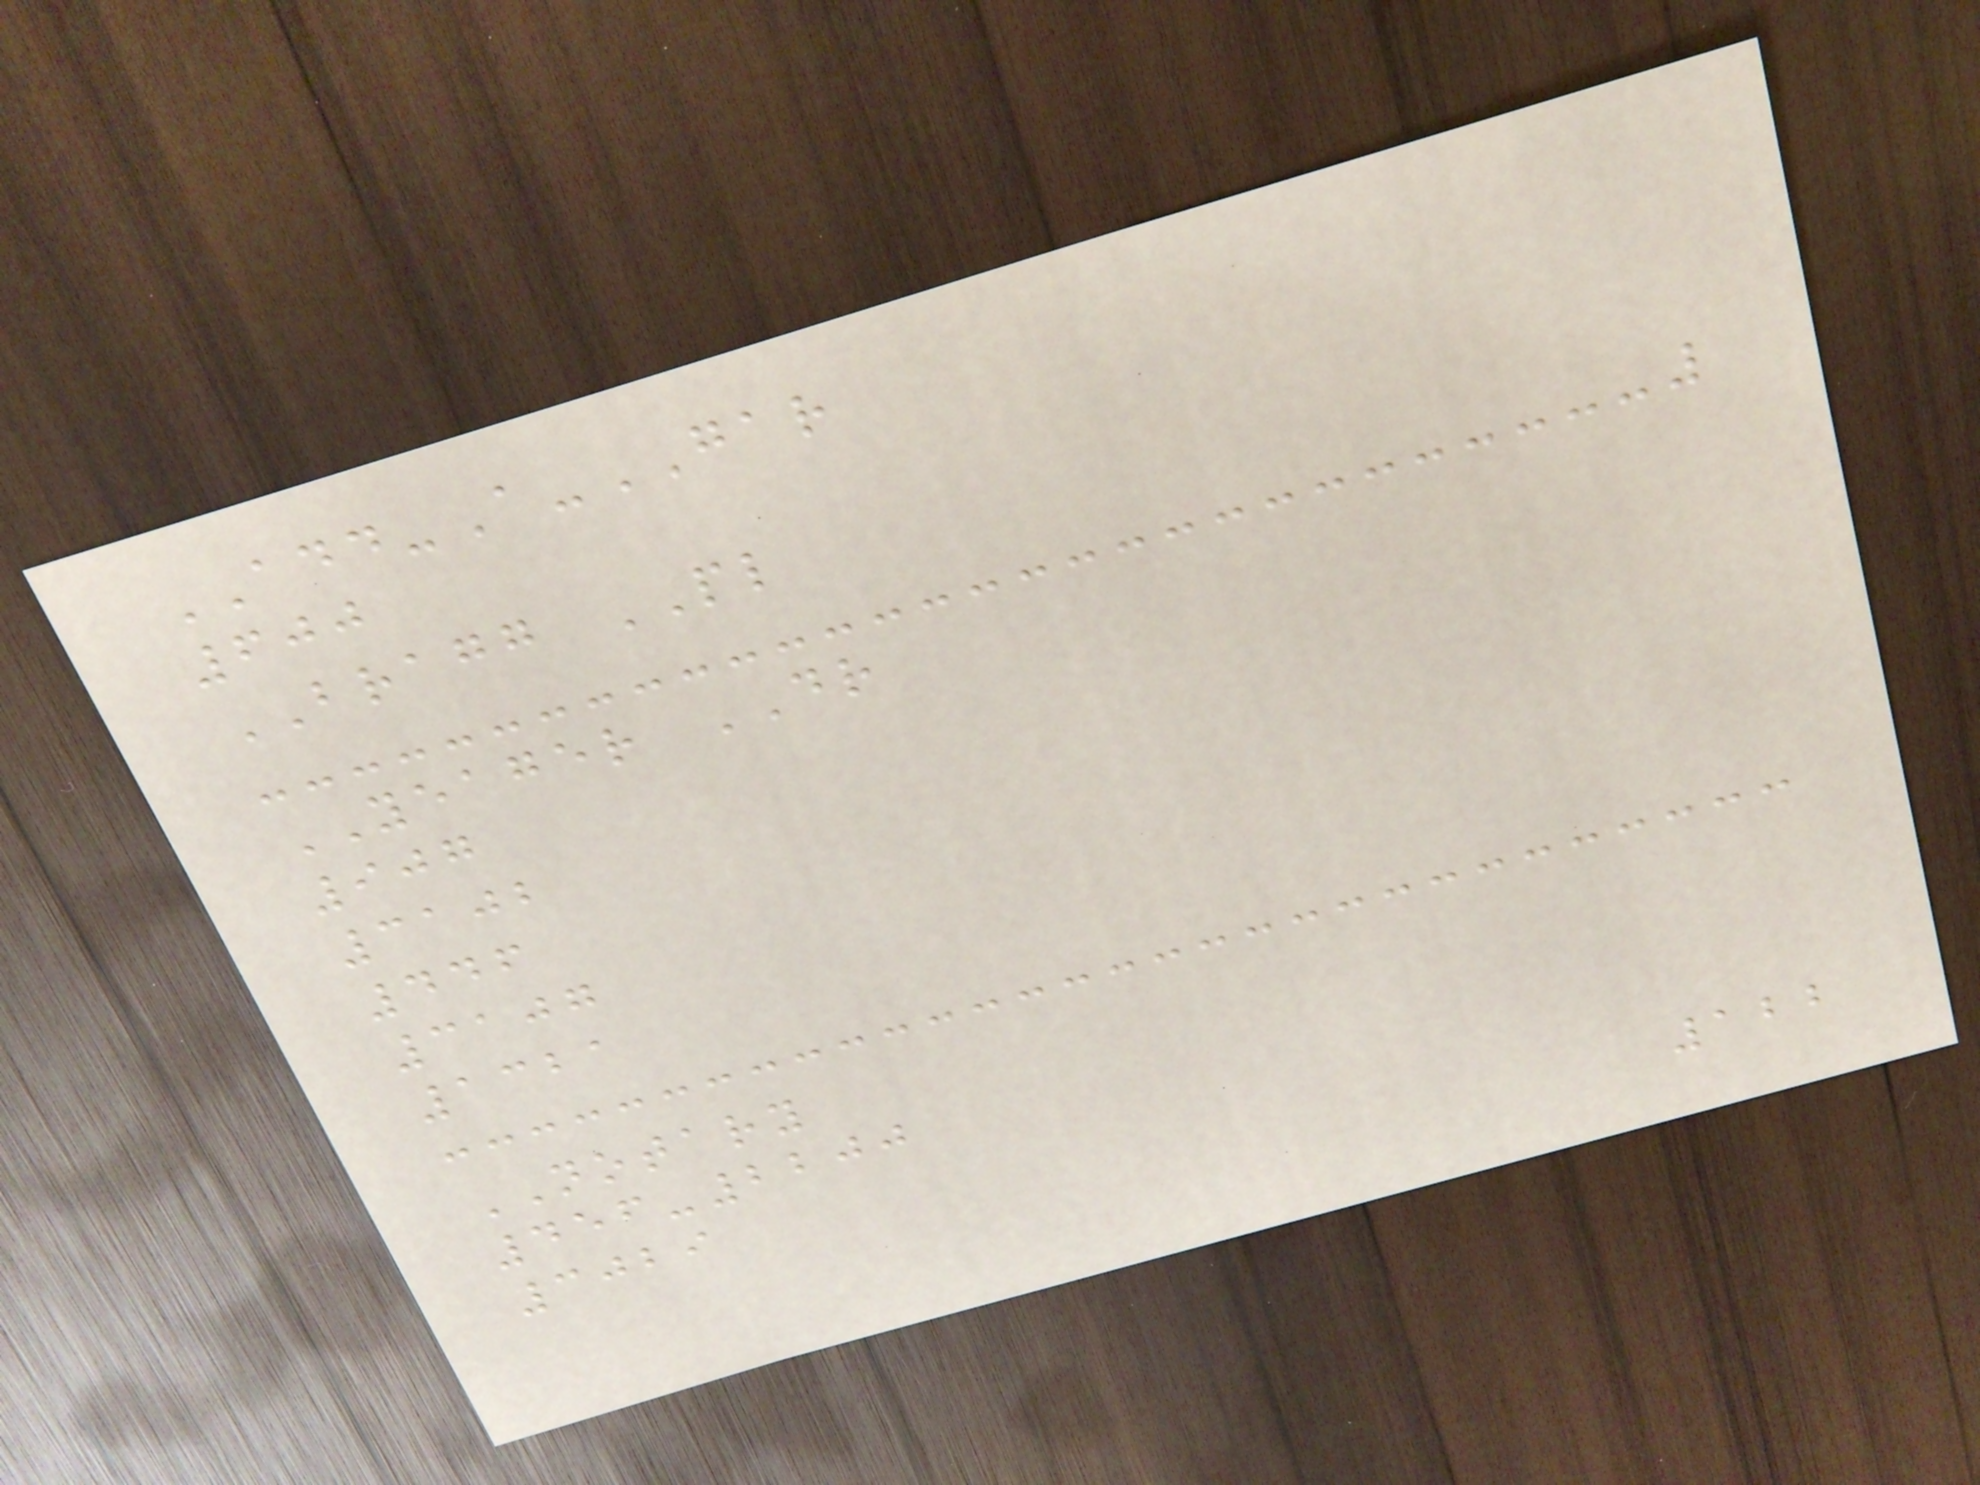ADD-A-GAR
600
BRAGG PL
YEAGER DR
907
3102
446
3107
1321
NOTARY
456-2200
3029
122
